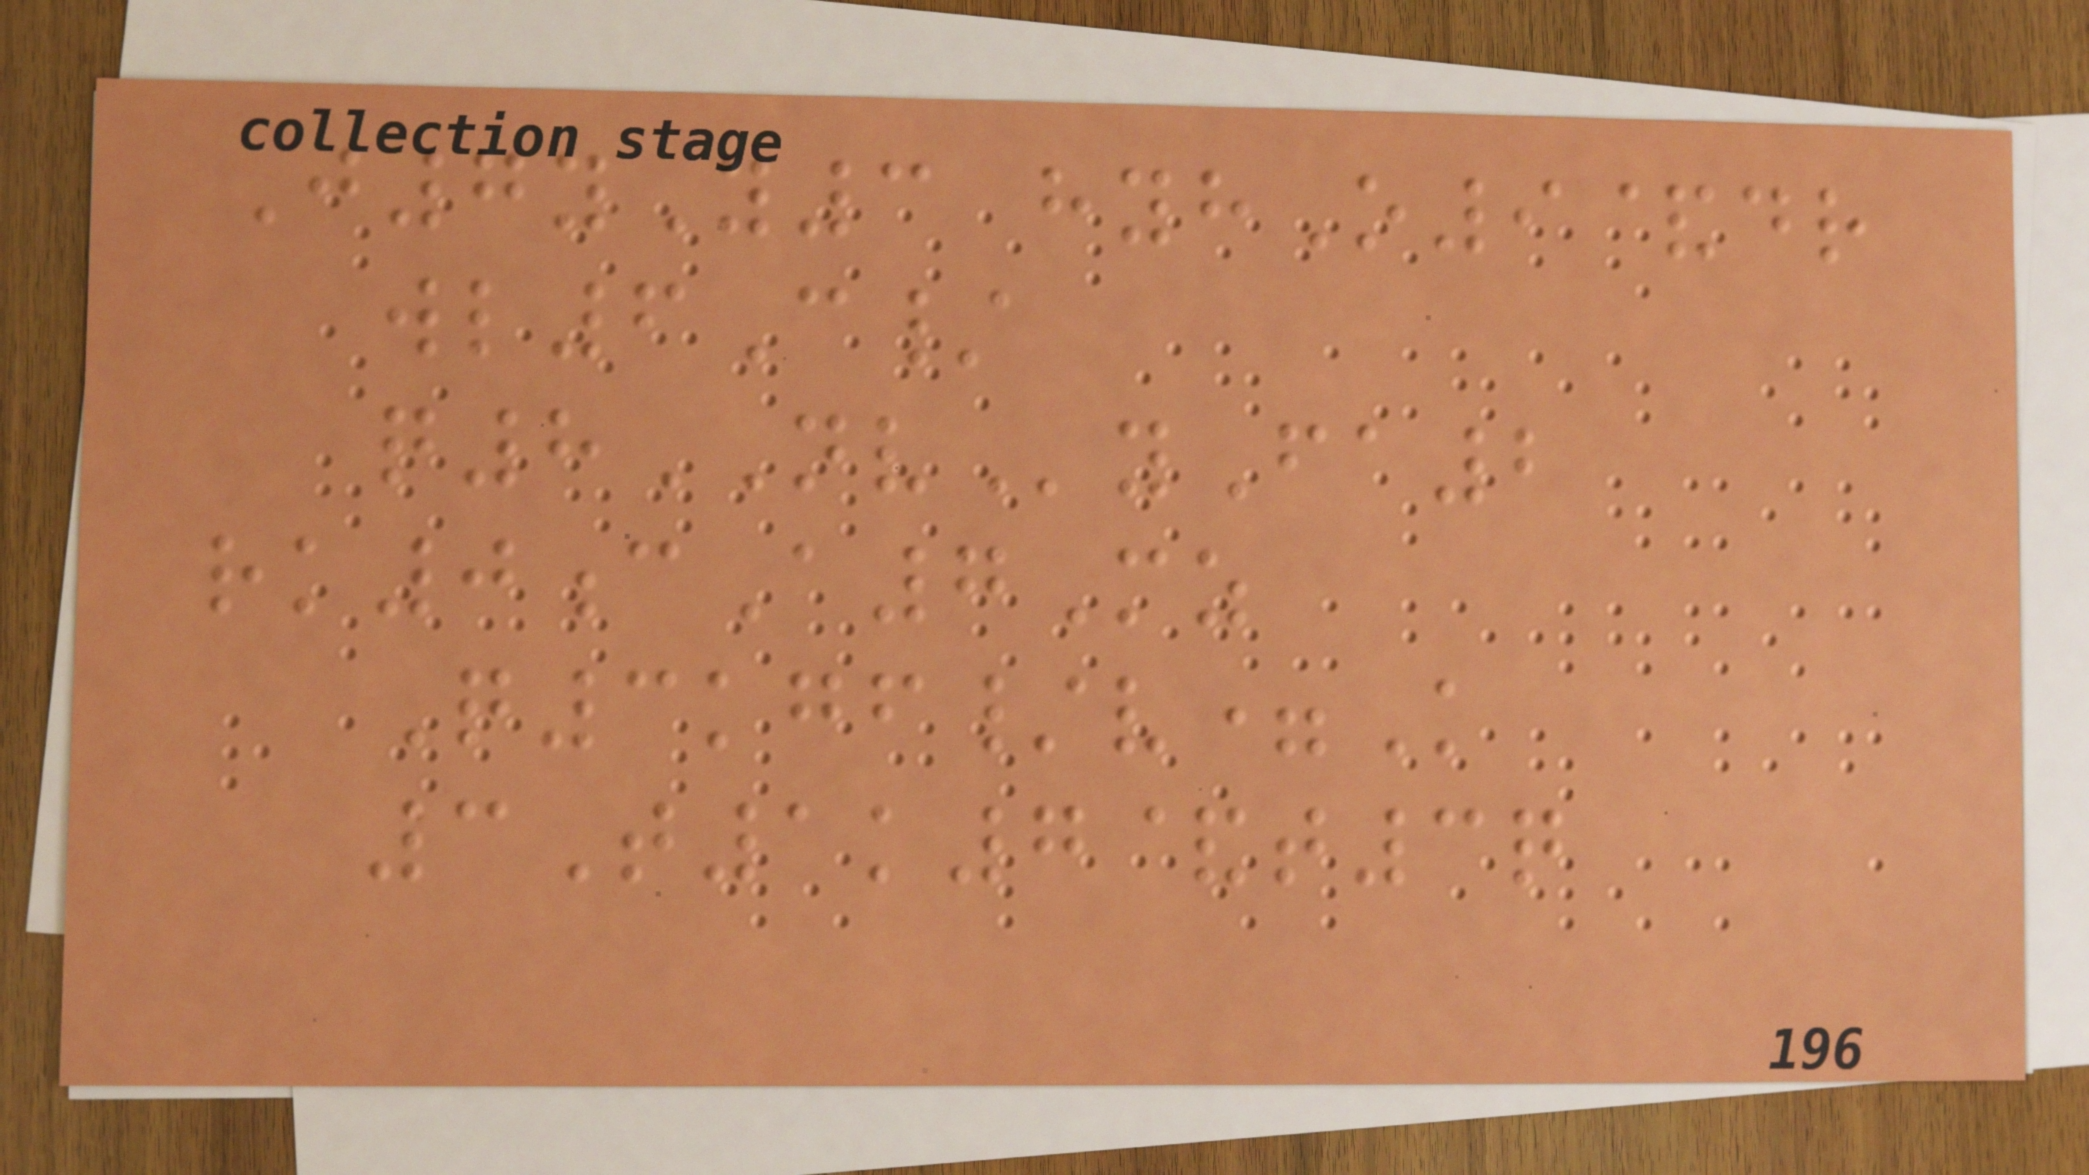J7yY3 hyhO9&dr
wl6C/
q8NVyFa2
rk0cA7Mz
Q3kgf/v=K
3T1k7&t3q
